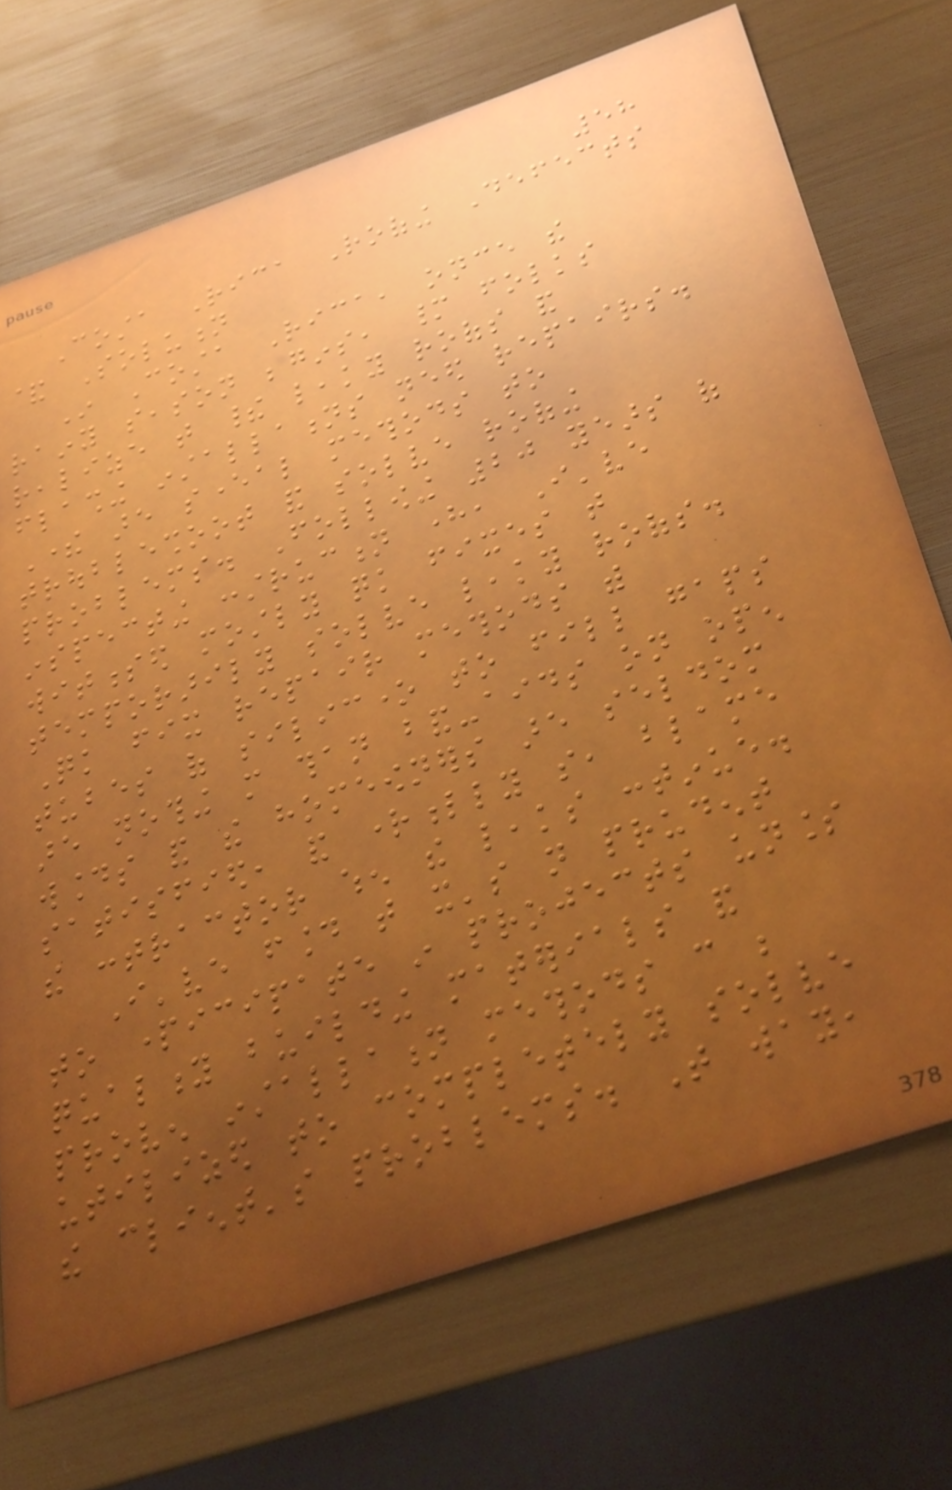58
Costa Rica Roofing Defects
& Solution
In Costa Rica, once the
rainy season begins, many folks
realize that their leaky roofs and
flashing installations need repairs.
There are several methods to
troubleshoot and solve roofing
problems. Following 20 years of
inspecting construction here, I've
witnessed mostly quick fixes that
temporarily solve leaky roofs.
Quick fix repair methods with
tubes of silicone to fill gaps
are nothing more than band-aids on open
wounds and the homeowners are seldom
satisfied, and rightfully so, blame
the contractor when the leaks continue.
I've found that it's not prudent
to participate in projects unless
quality building materials and
proven installation methods can be
utilized to completely solve
the client's problems. That way,
